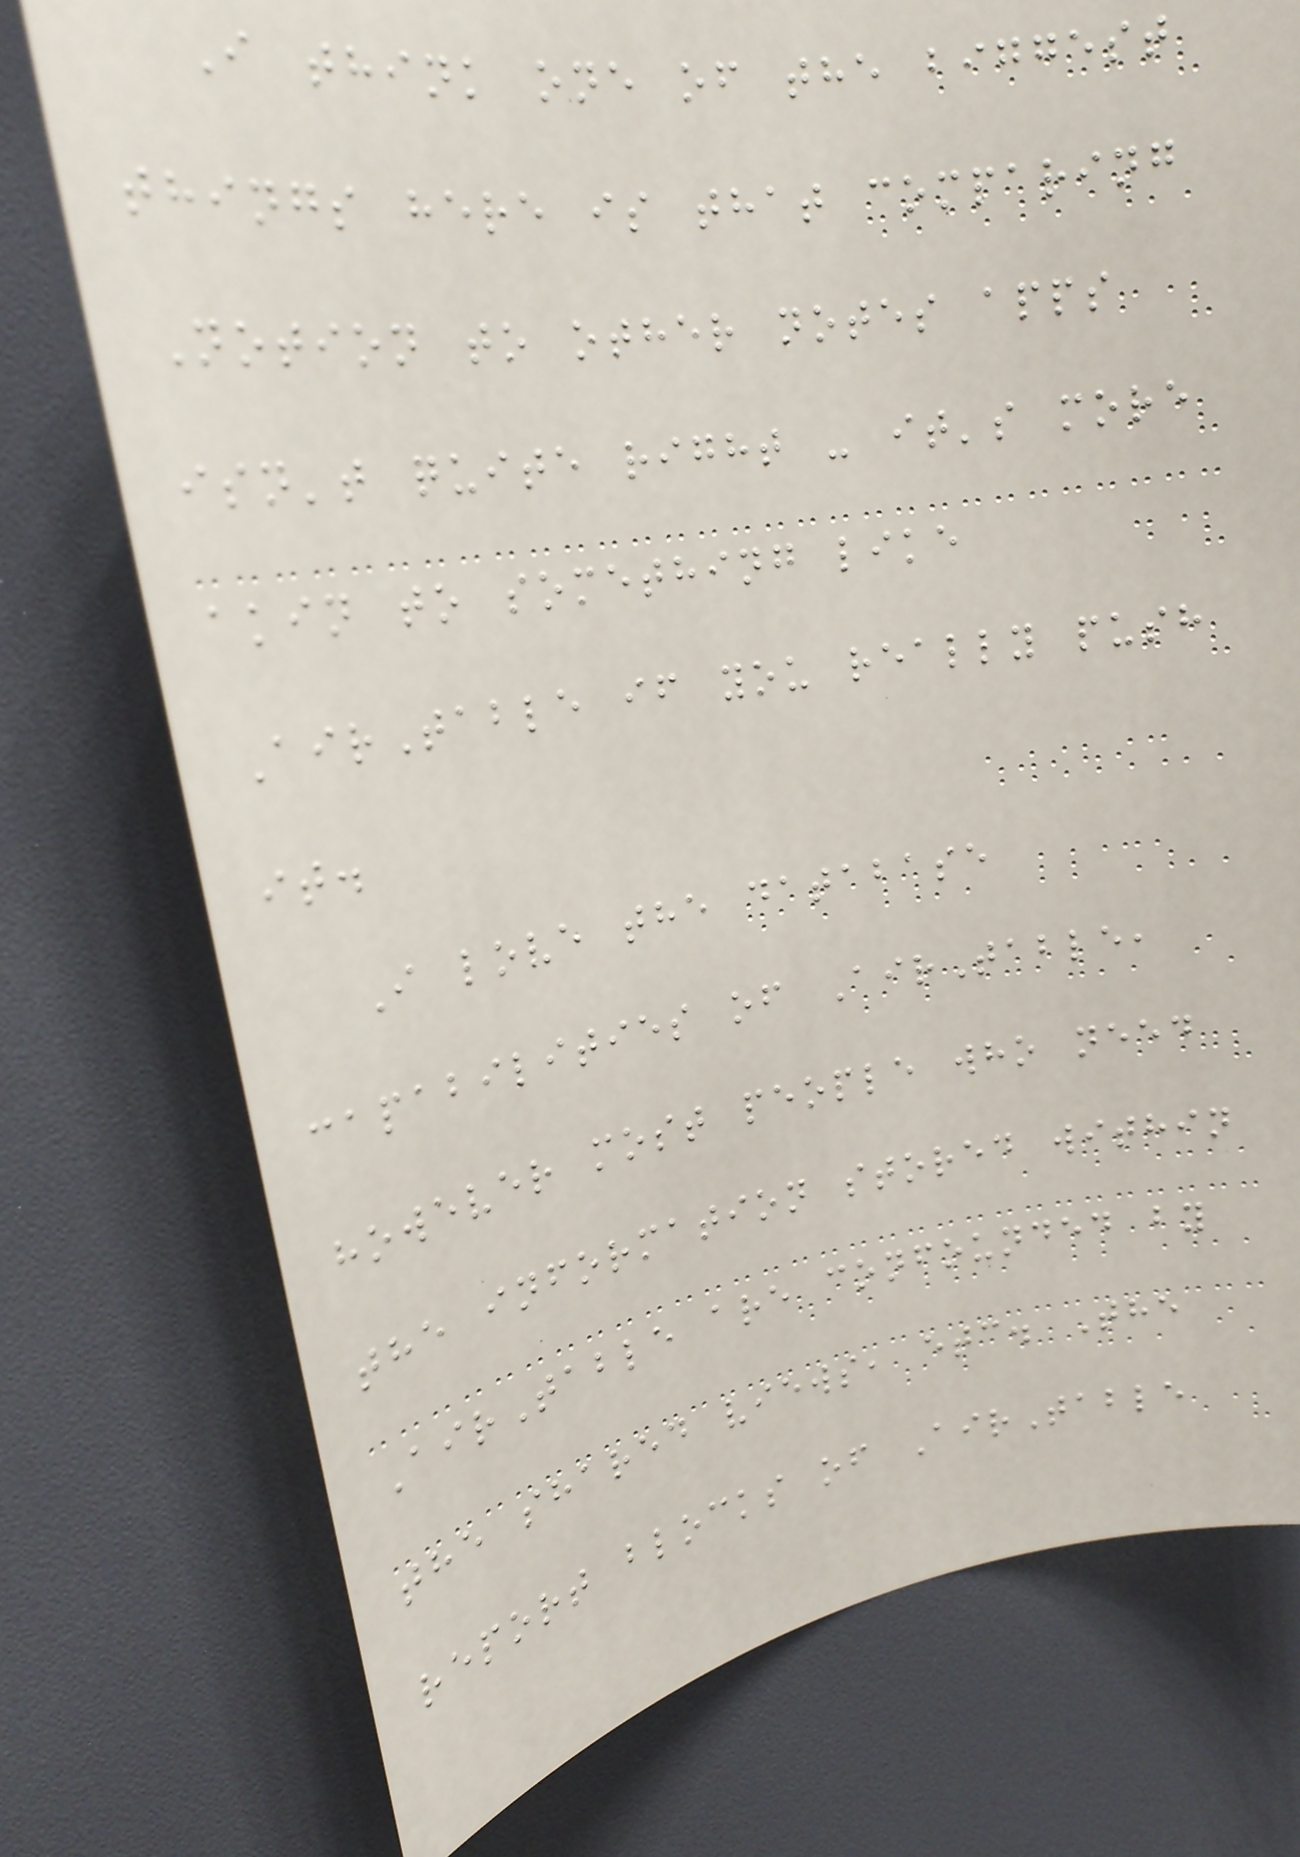I think one of the biggest
things here is that comparing
Notion to other notes apps
isn't quite right - it's more
akin to something like
AirTable if you really push
it.
I love the database
capabilities of AirTable,
however most people who need
the information stored within
AirTable are confounded by
the shared views, etc. The
report blocks of AirTable
